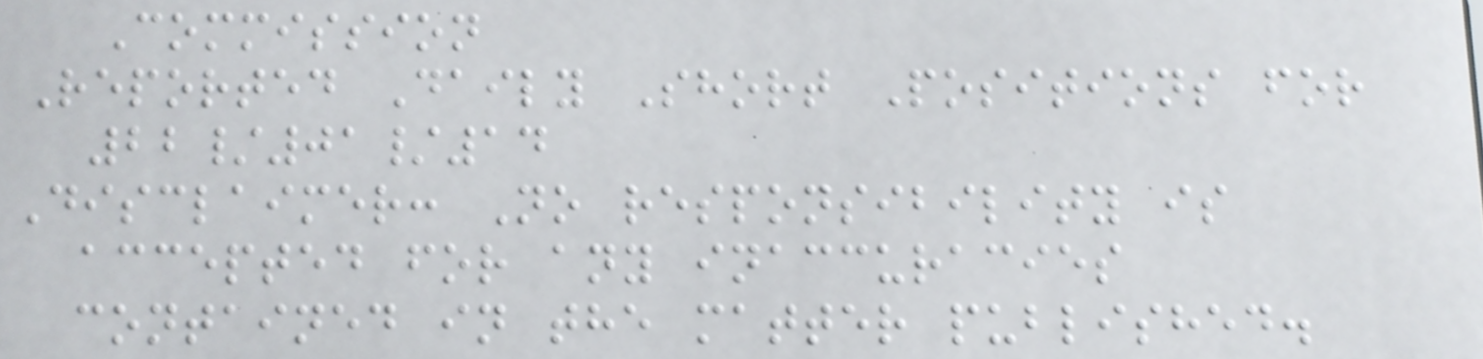Commission
Reported Daily Short Positions for
22/01/14
Disclaimer: No responsibility is
accepted for any inaccuracies
contained in the matter published.
